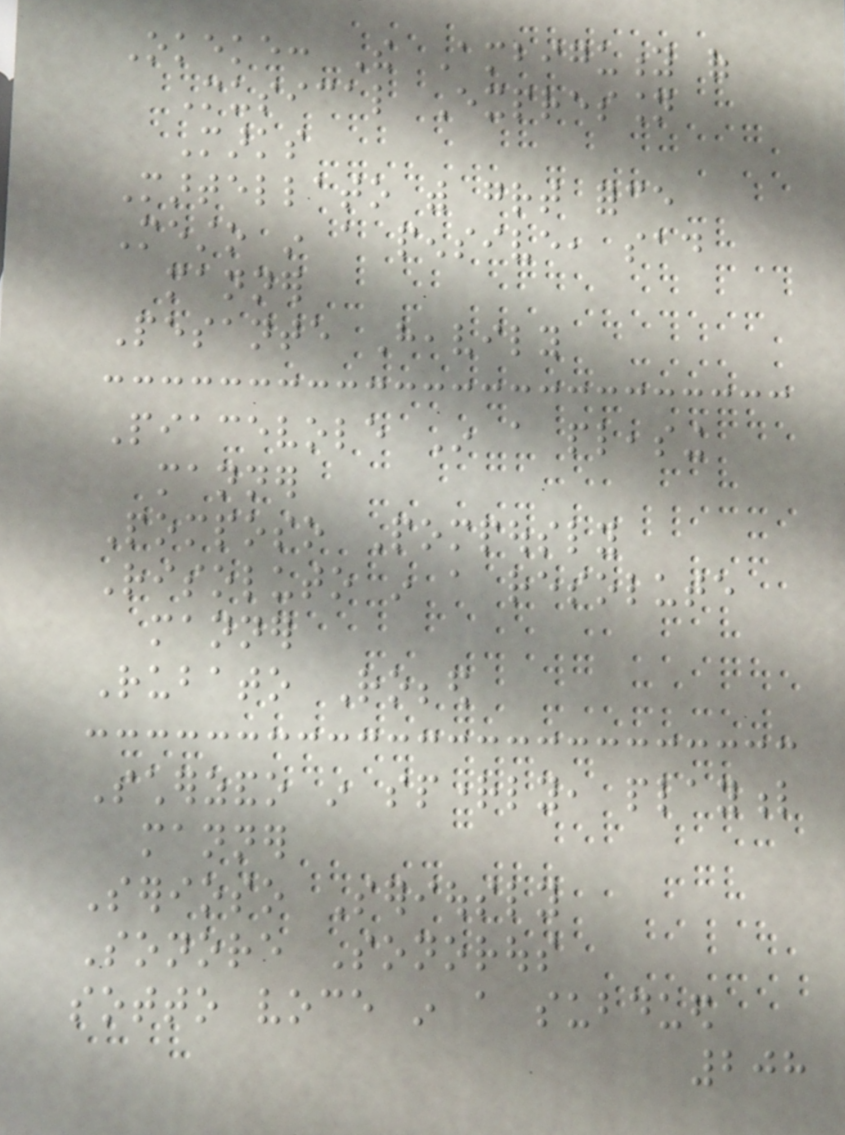Okeke: The Ambiguity of
Musical Expression
Marks
Martellato with great force
Mesto in a pensive, sad
manner
Pesante Heavily
Piacevole In a pleasing
manner
Pomposo Pompously
Risoluto in a resolute
manner
Rubato Robbed
Scherzando in sprightly, playful
manner
Serioso Seriously
Sonore Sonorous
sotto voce in a subdued
208
